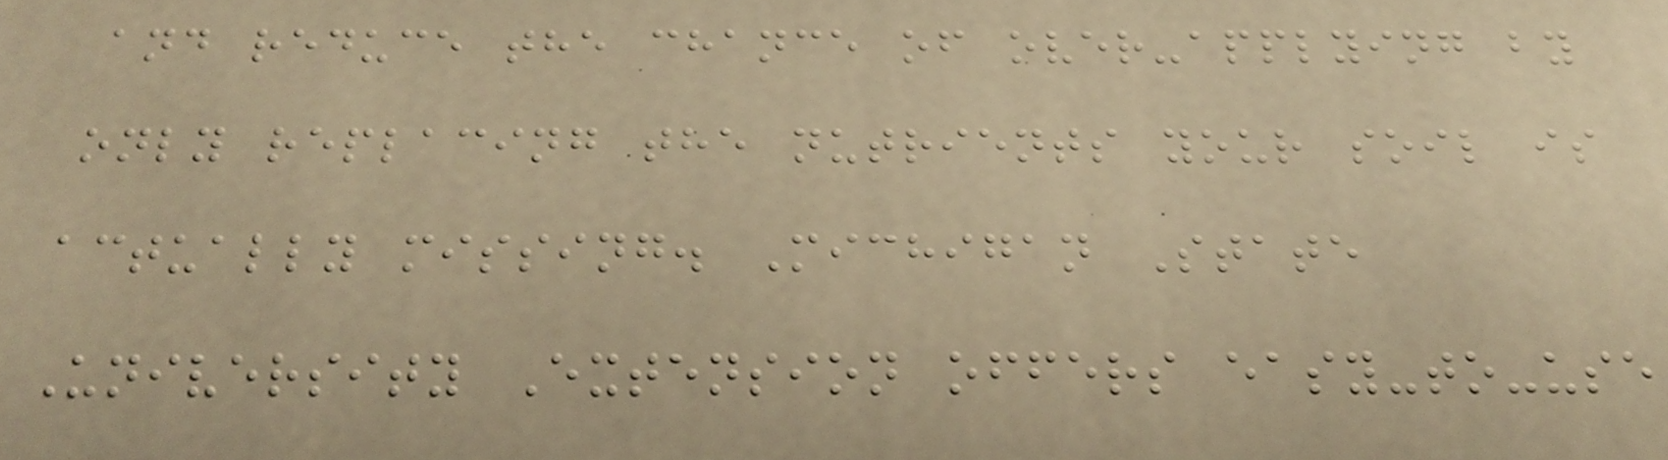and reduce the chance of over-applying by
only replacing the nutrients your soil is
actually missing. Michigan State
University Extension offers easy-to-use
